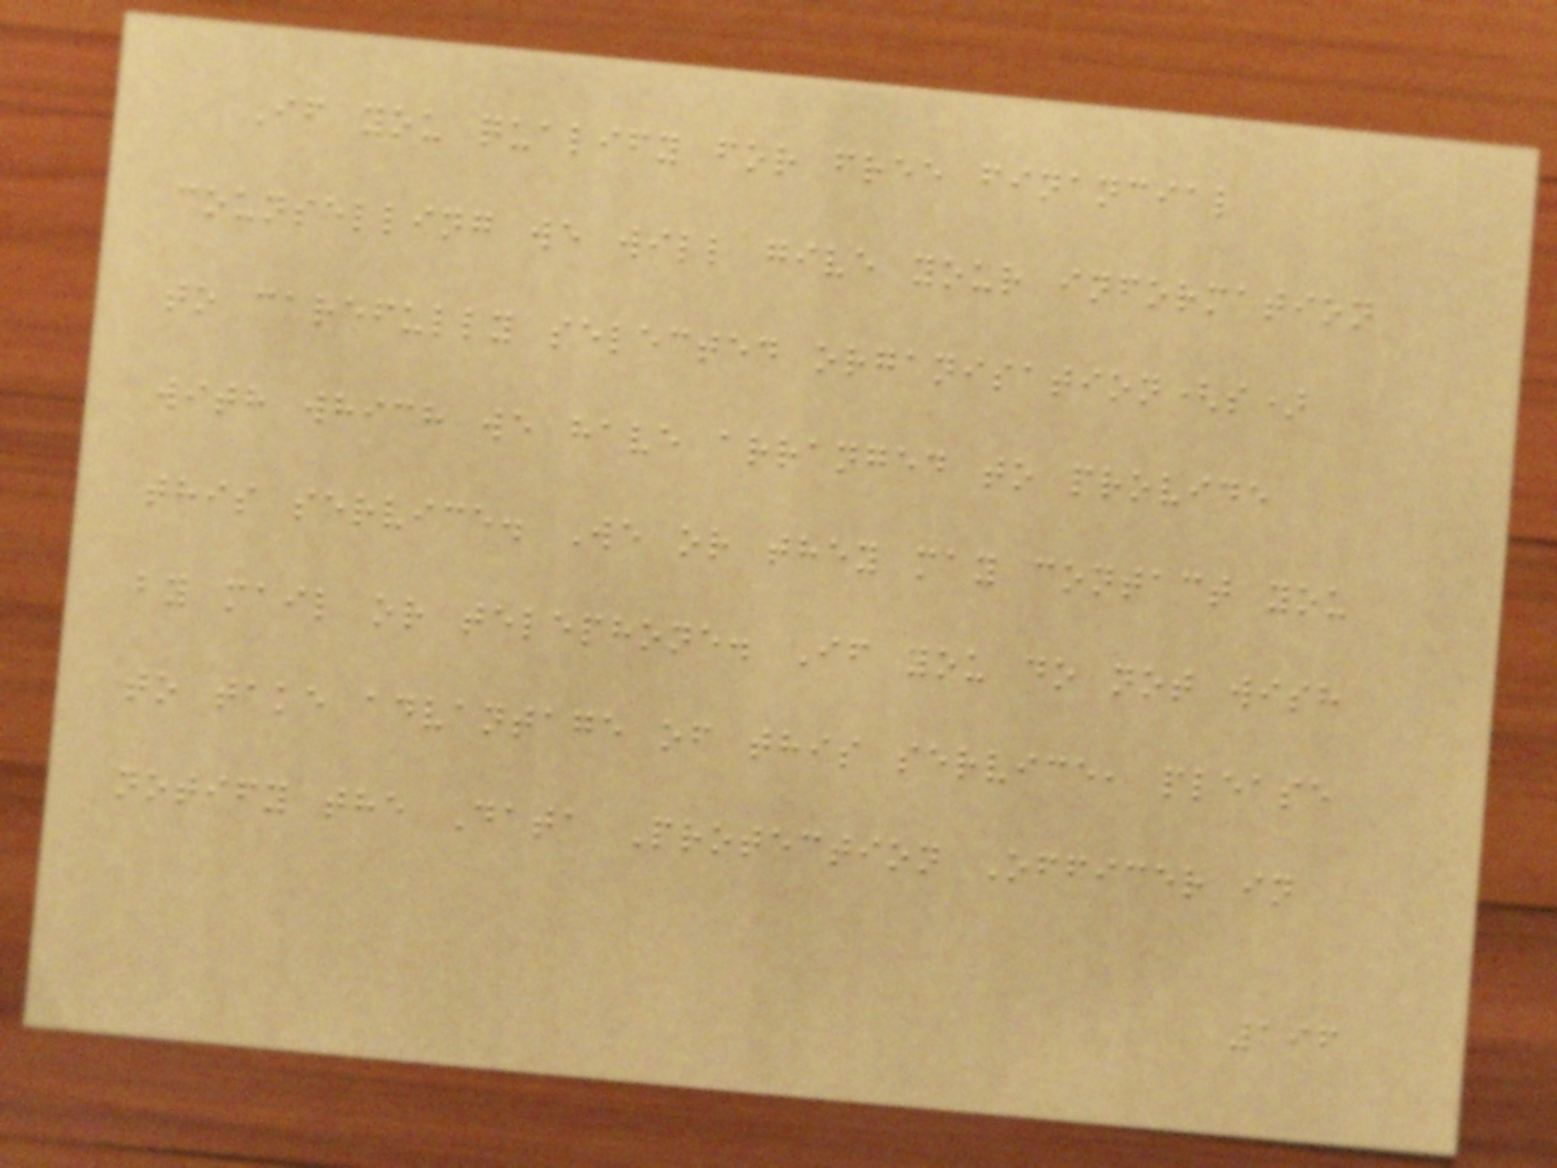If you qualify for free financial
counselling we will give your information
to carefully selected organisation(s)
with which we have arranged to provide
this service. We or they may contact you
by mail or telephone. If you do not wish
to take advantage of this service, please
notify the Data Protection Officer in
196
